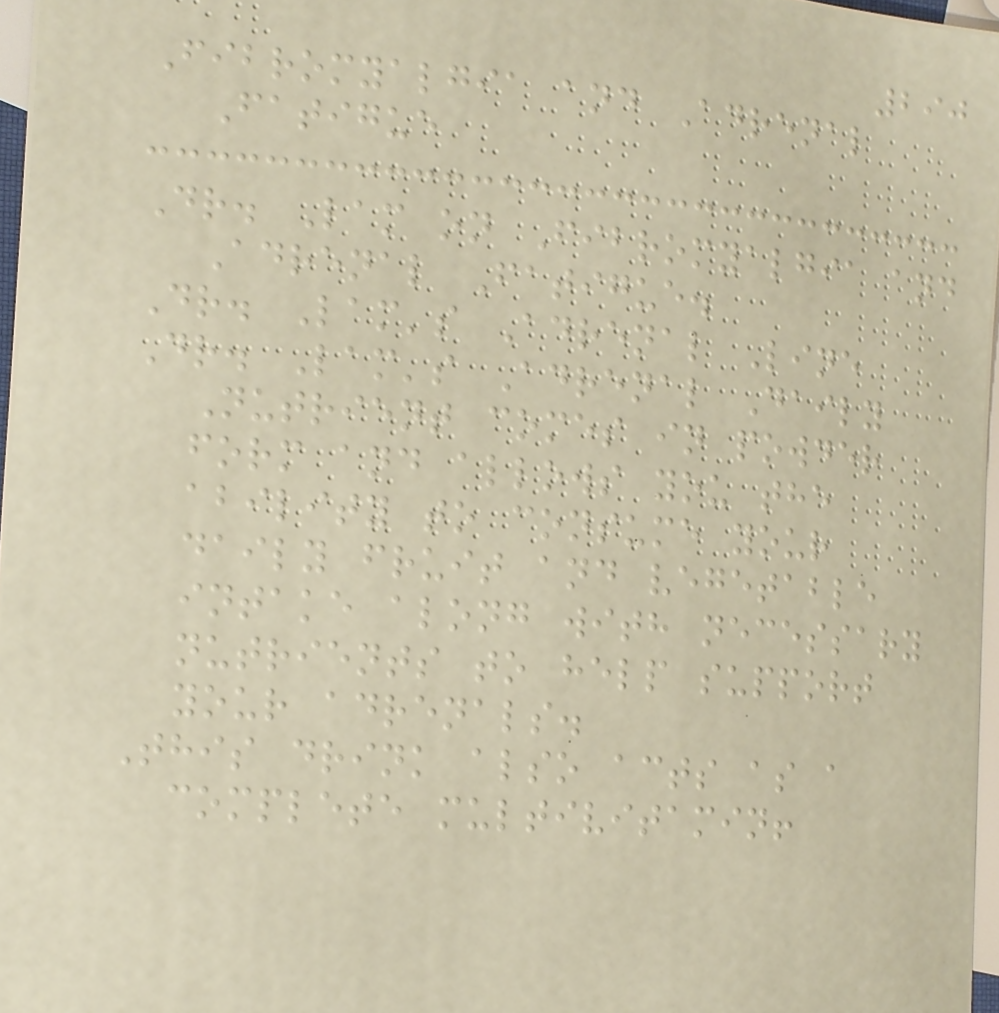290
Fibromyalgia and Adrenal
Fatigue
Dr. Lam on Fibromyalgia and
Adrenal Fatigue.
Dr. Lam's Adrenal Line
Dr. Lam's Adrenal Daily
Nutrient comes in powder
form and allows you the
ability to consume your
daily fruit and vegetable
intake along with necessary
nutrients to help support
your adrenals.
This drink also acts as a
complete multivitamin!
